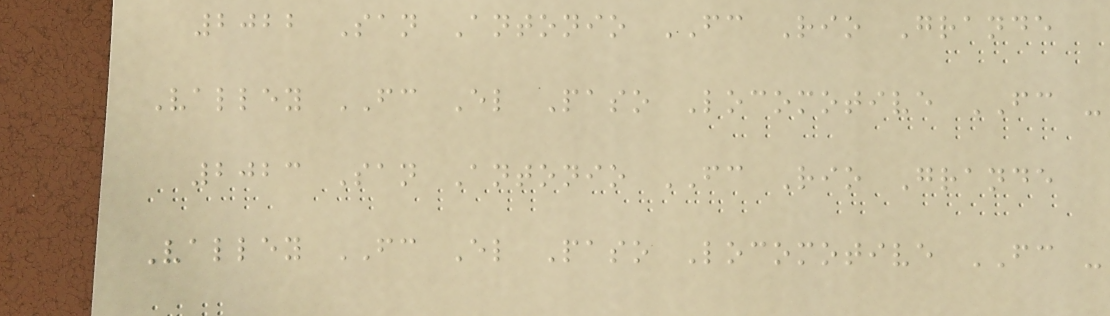2022 San Antonio FC Rio Grande
Valley FC El Paso Locomotive FC -
2023 San Antonio FC Rio Grande
Valley FC El Paso Locomotive FC -
